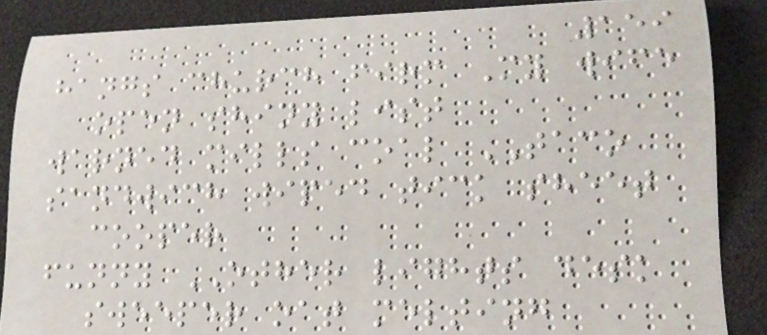159
hangs church firm My wife
open shiny list
warned mills coal TACO
sandwich wiped tick sheet
cooper
funny OTHER lights desk
sweeper oat melting
